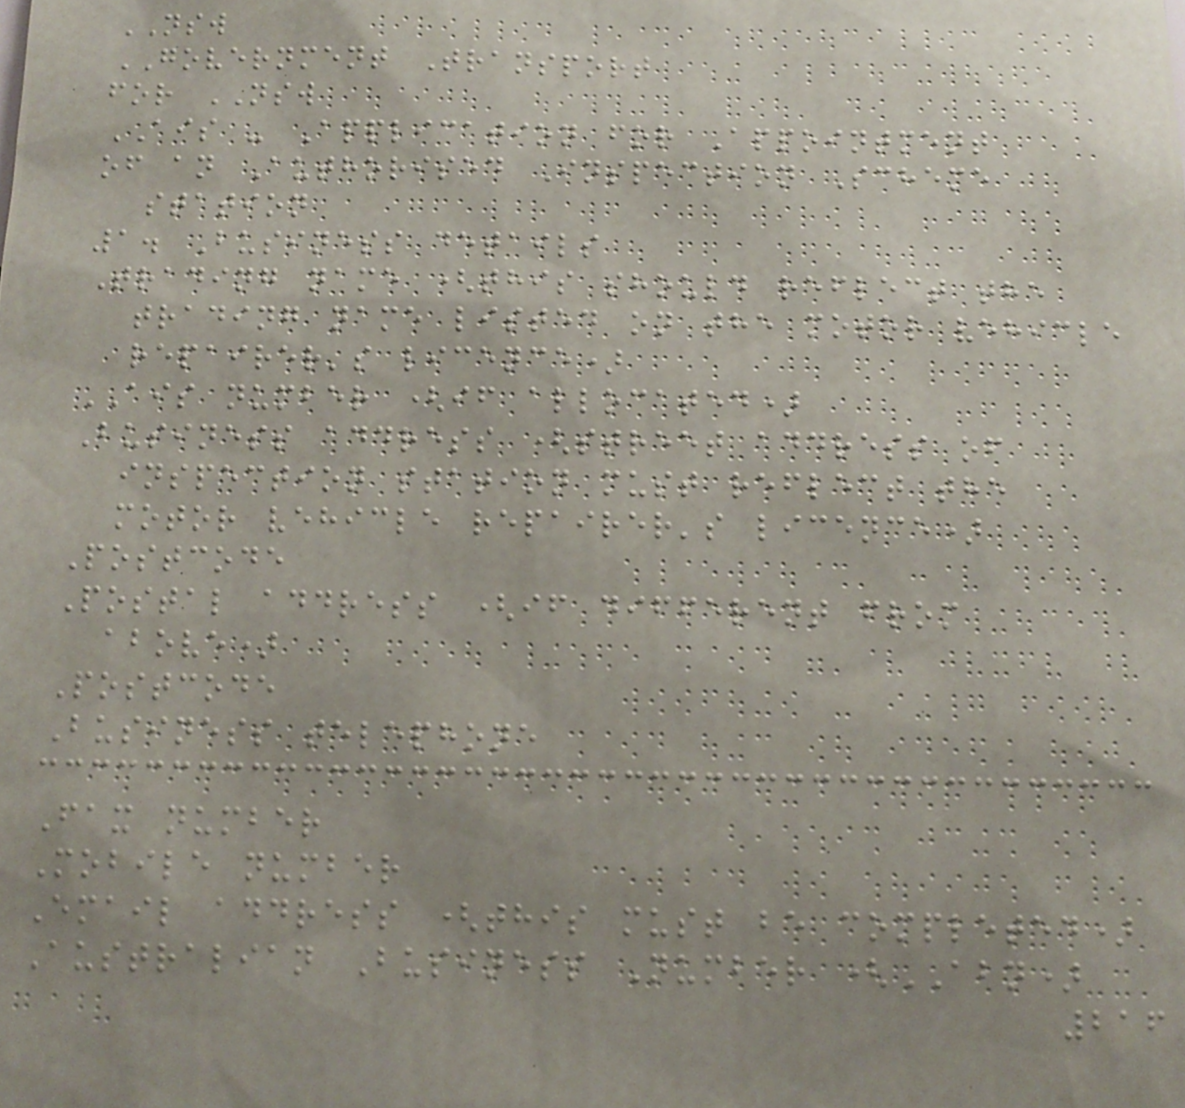NSW
GOVERNMENT Transport
for NSW
AIS - Application for Appointment
of an Authorised Inspection Scheme
station
1. Business details
Trading name (this should reflect the
trading name listed on the motor vehicle
repairer's licence)
AIS number (if allocated)
Business address (street address of
inspection station must reflect the
motor vehicle repairer's licence)
Postcode
Postal address (if different from
above)
Postcode
Business telephone
Fax number
Mobile number
Email address (this must be completed)
Australian Business Number (ABN)
216
